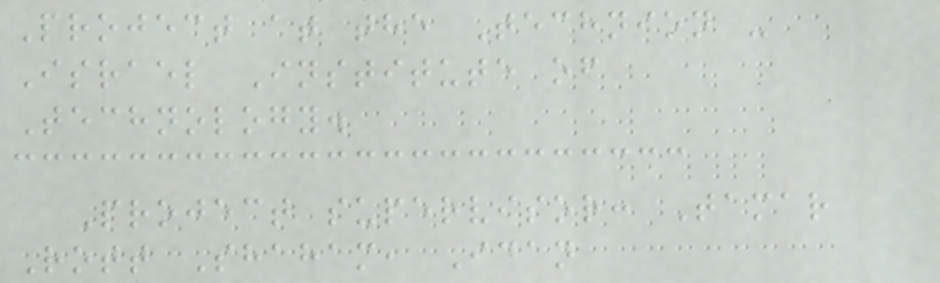Project at the Technion -
Israel Institute of
Technology.
Project supervisor: Tamar
Rott Shaham, Idan
